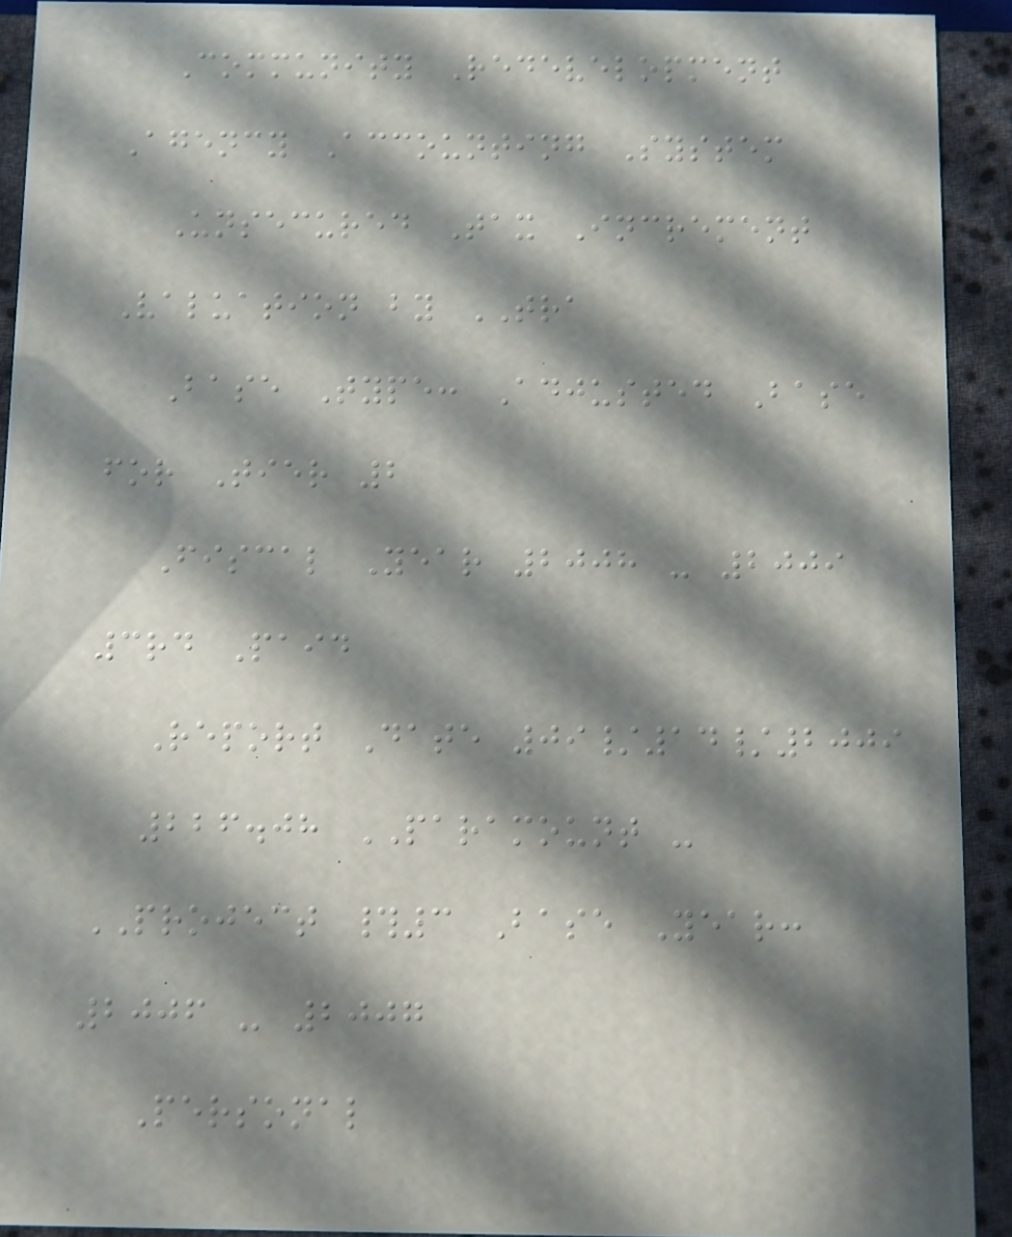Community Redevelopment
Agency Accounting System
Unsecured Tax Increment
Valuation by TRA
Base Type: Adjusted Base
for Tier 2
Fiscal Year 2008 - 2009
3rd Paid
Report Date 09/14/2009
226.08 PARAMOUNT -
PROJECT #3 Base Year:
2006 - 2007
Personal
